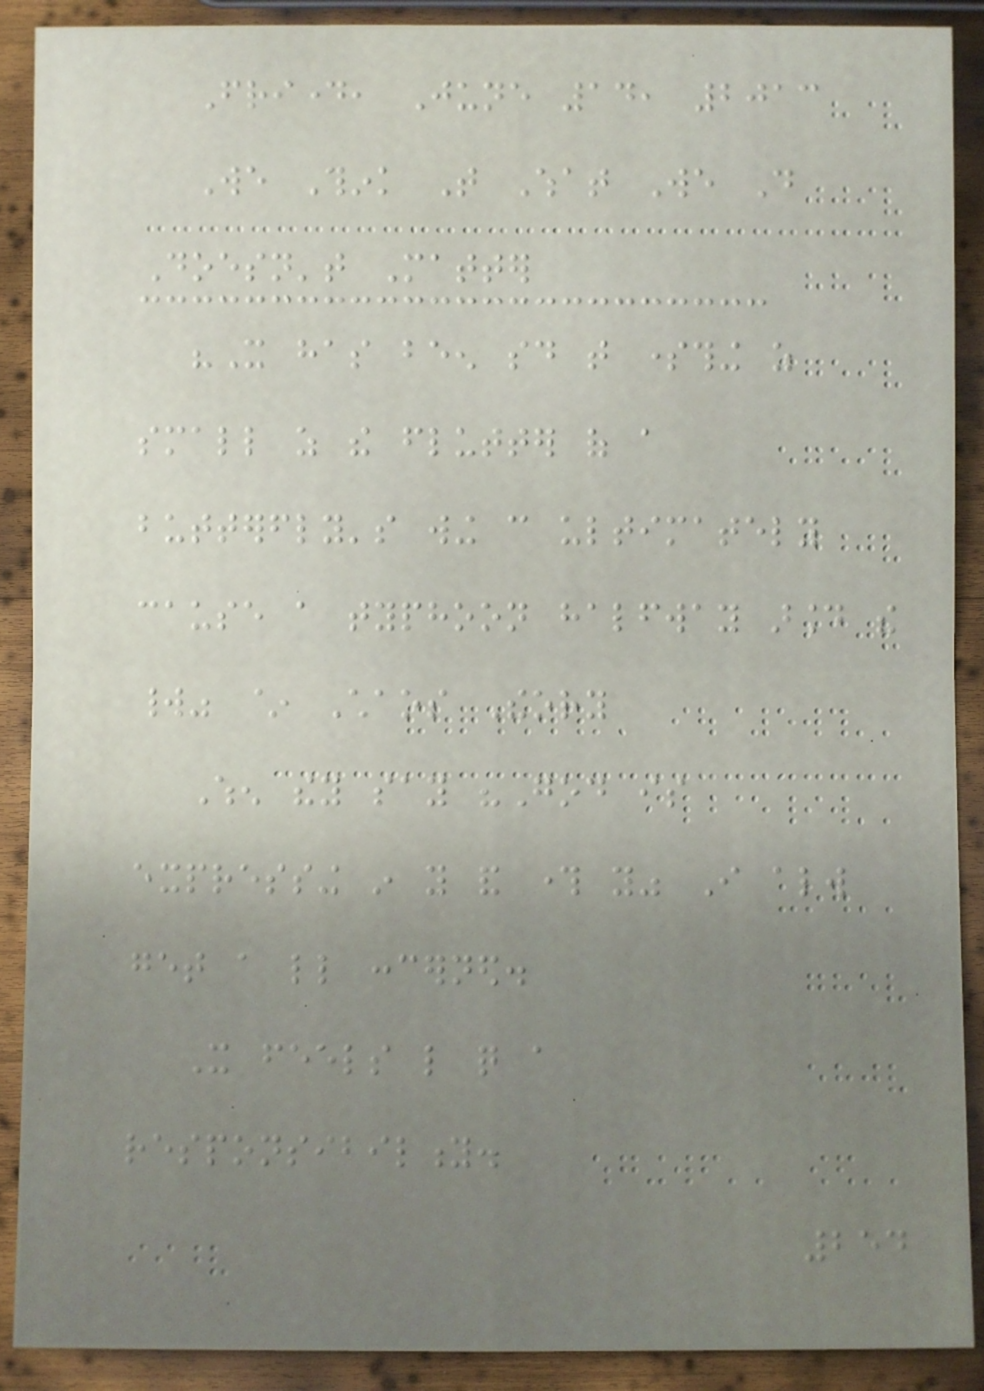Friday, June 14, 2013
We Think That What We Do
Doesn't Matter
"It has been said that something as
small as the flutter of a
butterfly's wing can ultimately
cause a typhoon halfway around the
world" ~ Chaos Theory
When they say "God is
expressing in you and through you" I always
get a little concerned.
It feels like quite a
responsibility.
254
